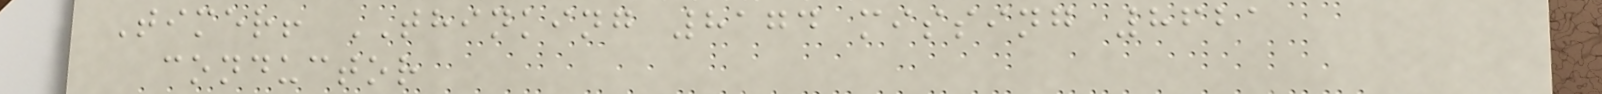Timer! THINKING 8174 missing 8621
conductor
